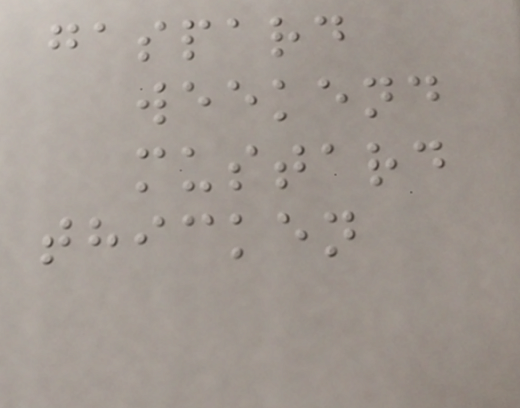gaspard
weekend
mustard
thicken
